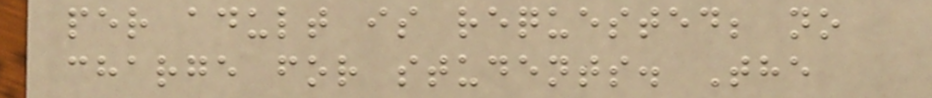per adult is requested; no
charge for students. The
